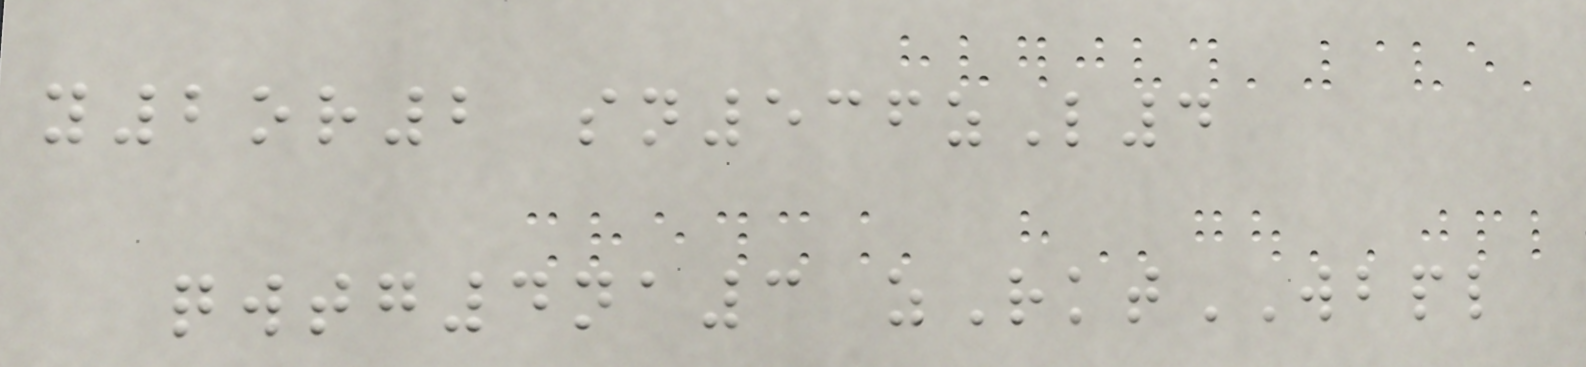y2or2 sn536zL4
qwtg4na3 zRktWBPL
